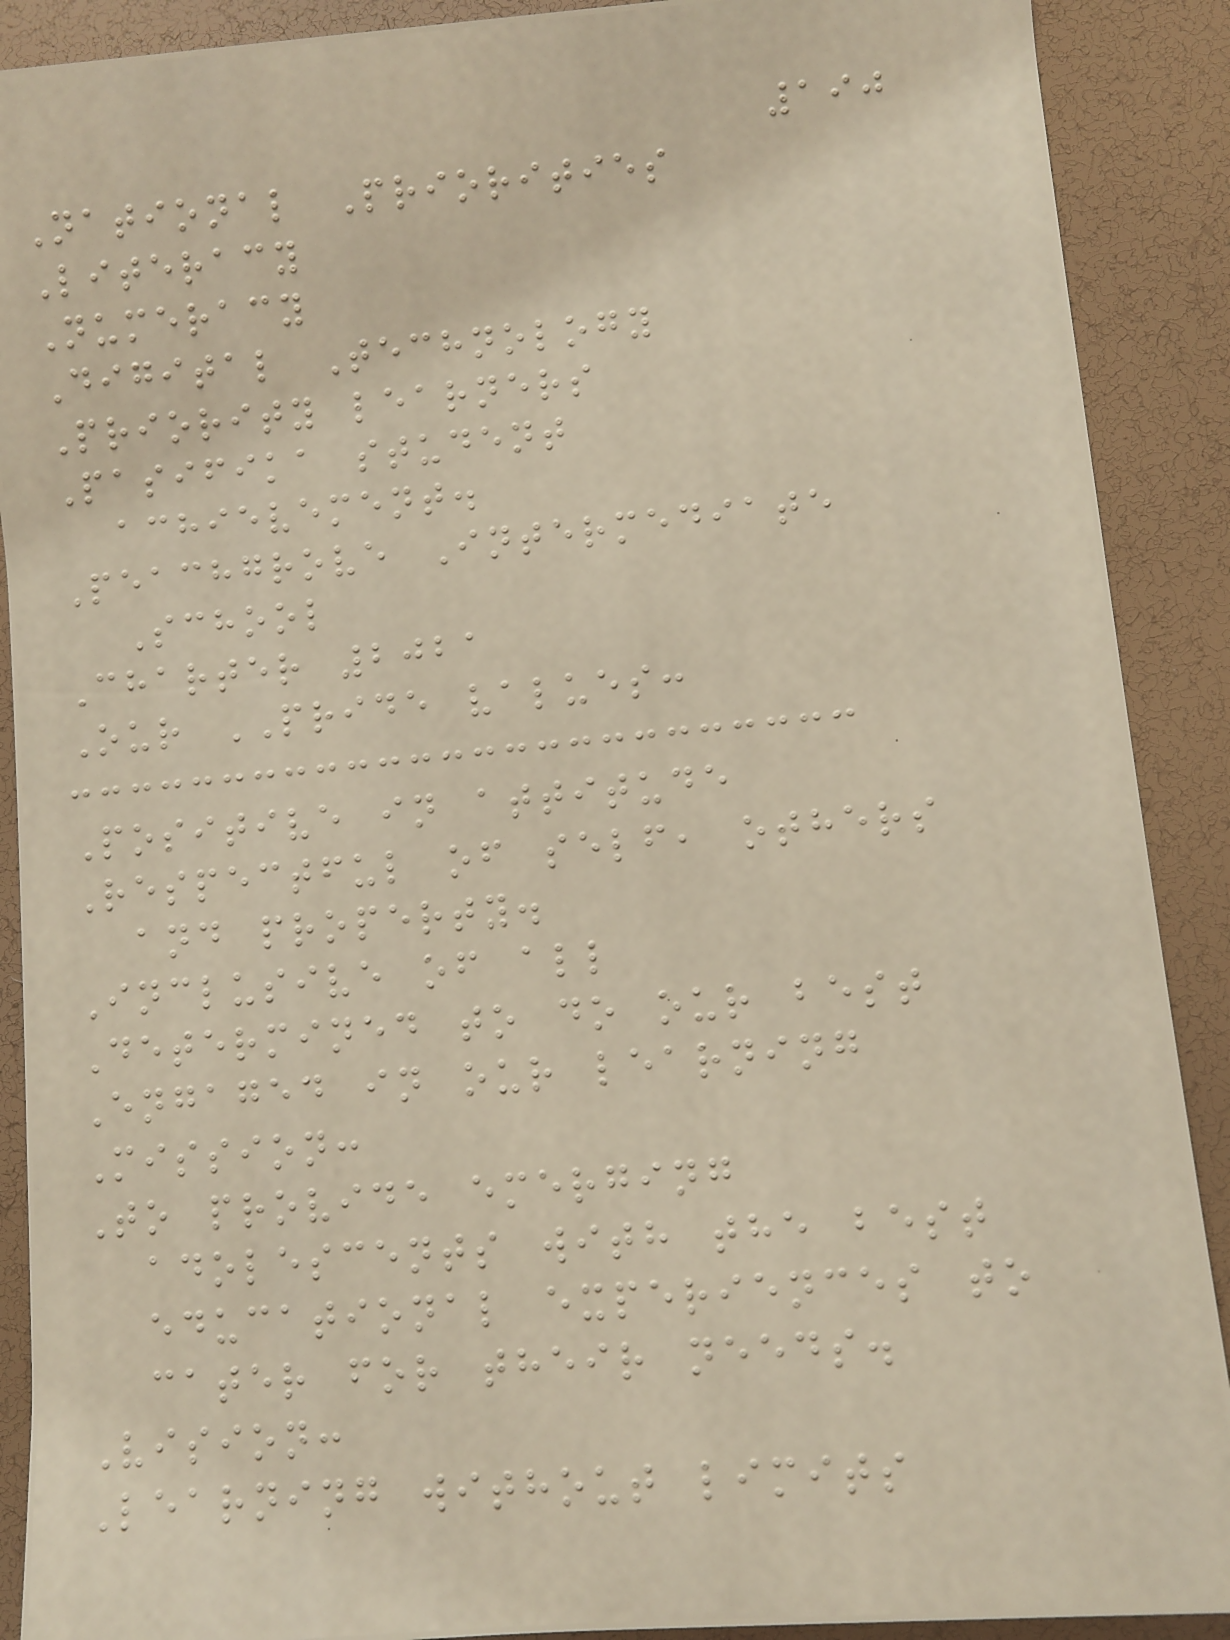190
National Priorities
Literacy
Numeracy
Digital Technology
Priority learners
Pasifika student
achievement.
Peachgrove Intermediate
School
Charter 2021
Our PRIDE values:
Positive in attitude
Respectful of self, others
and property.
Inclusive of all
Determined to do our best
Engaged in our learning
Mission:
To provide emerging
adolescents with the best
educational experiences to
cater for their needs.
Vision:
Learning without limits
